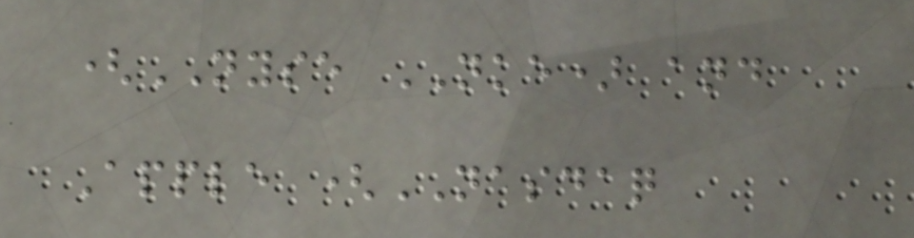(NYSE NKE) and
Apple (NASDAQ
